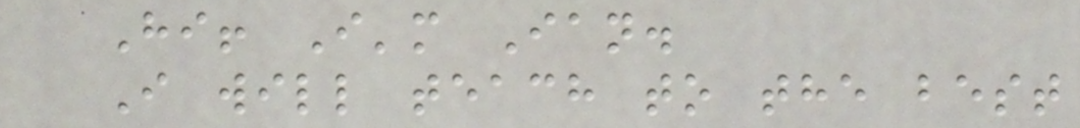Hi! I'm Ian.
I will teach to the best
